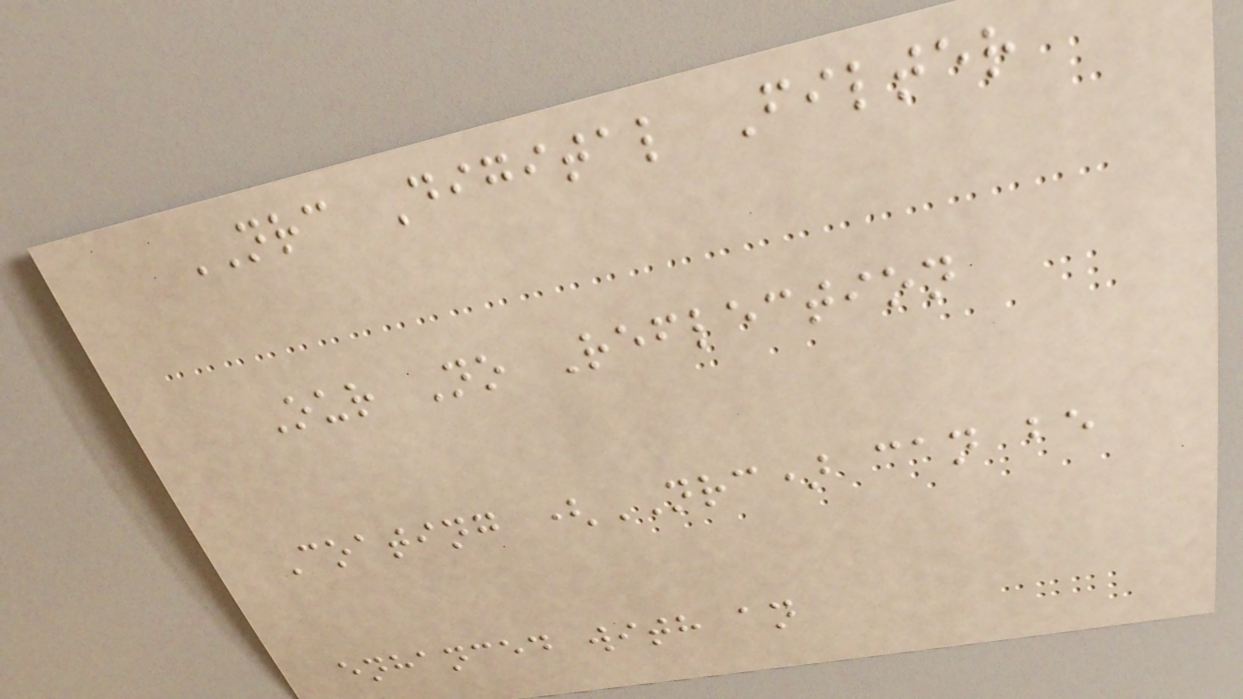NRC Digital Filter
Our No Reflection
Coating (NRC) can be
enhanced with an
